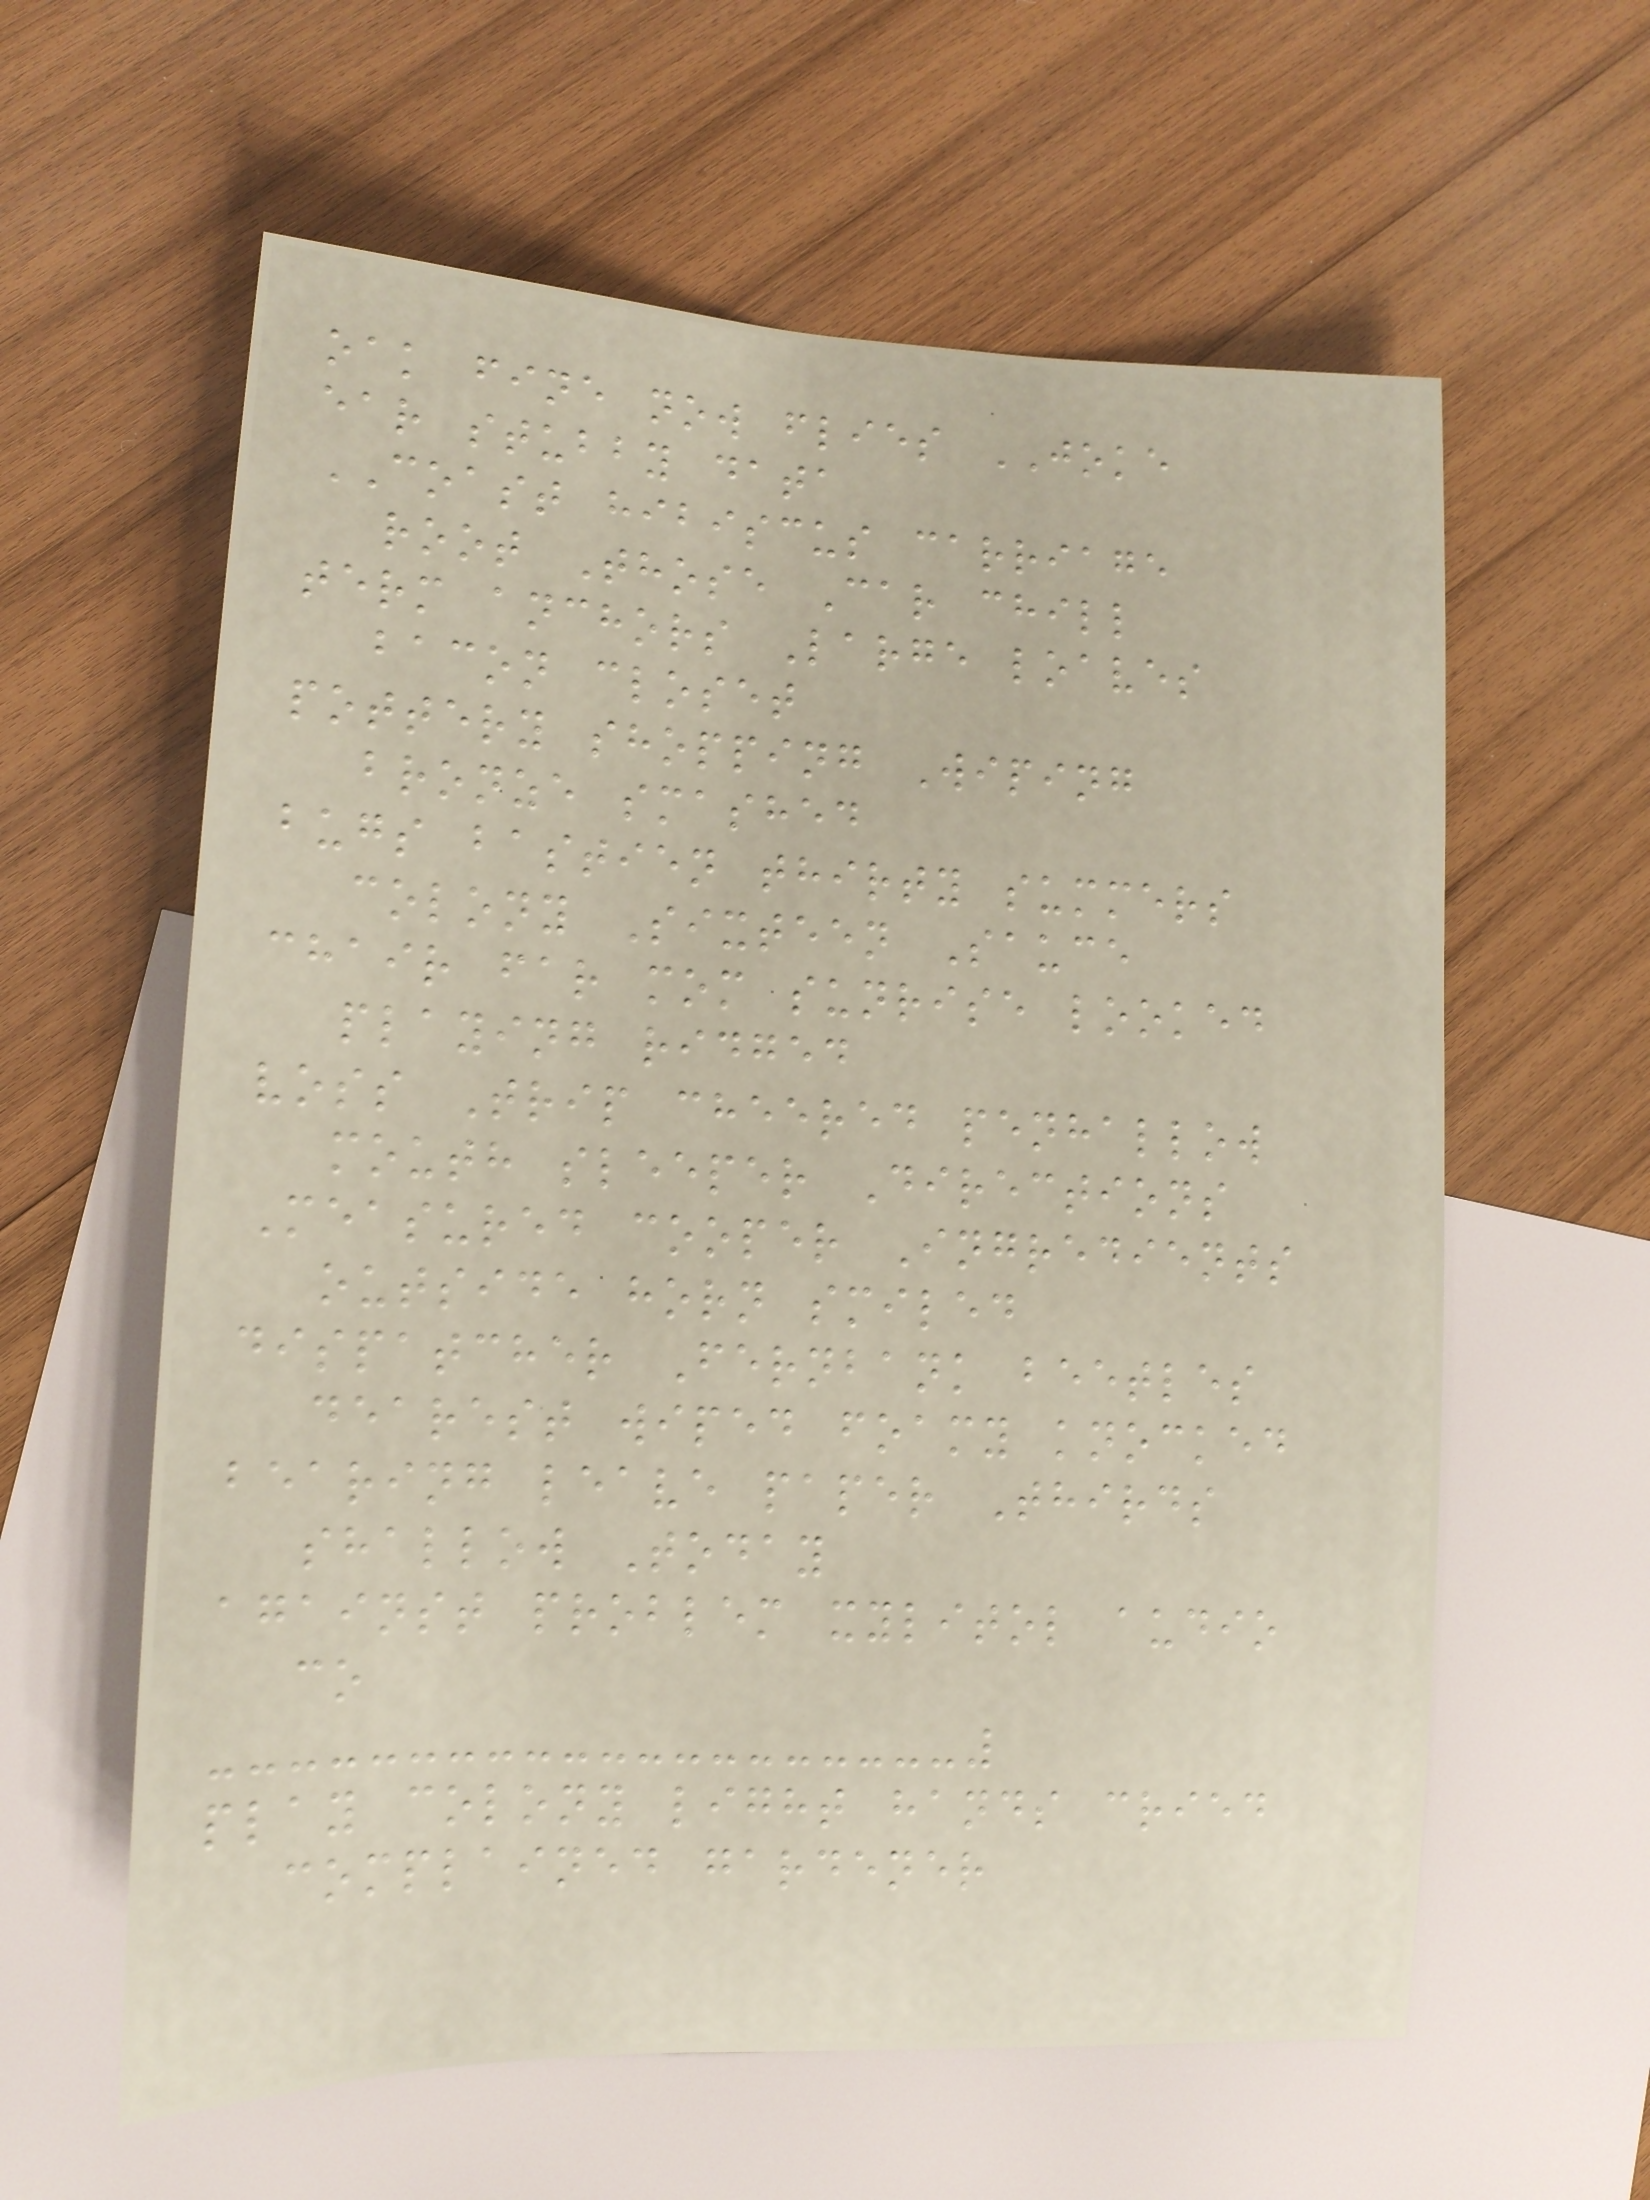oak fine now flies JOKE
ear stubby data
COAST hibiscus carriage
root Those Car chill
term anchors Large loaves
bacon closet
pottery shopping Wiping
bronze smashed
bugs bastien thirty summers
colony Sixteen Sauce
chair far mom sunrise looked
playing ridged
voss Trip cheered penhallow
mouth sleeper Directions
Measured cooper Ingredients
outside horn smiled
dispatcher Fernbank beetles
dearest wiped foamy knocked
bearing leave paper Thirds
shallow Today
against problem xylitol audio
co
play colony light hands cried
complained gardener
